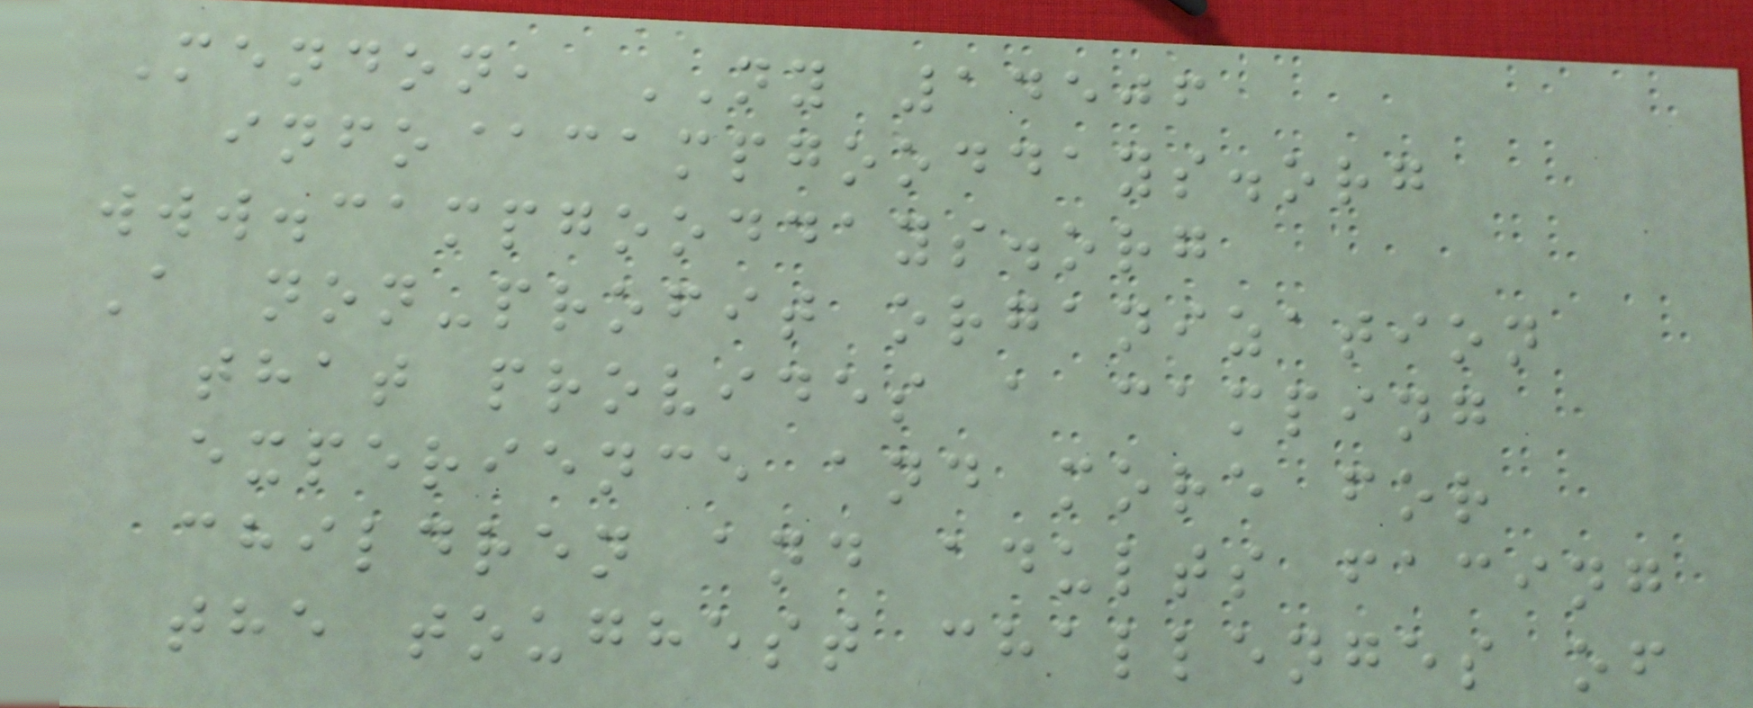Mendon, NY 14506
info@campgooddays.org
www.campgooddays.org
A non-profit organization
that provides a camping
experience and more for
children and adults facing
the toughest challenges of
